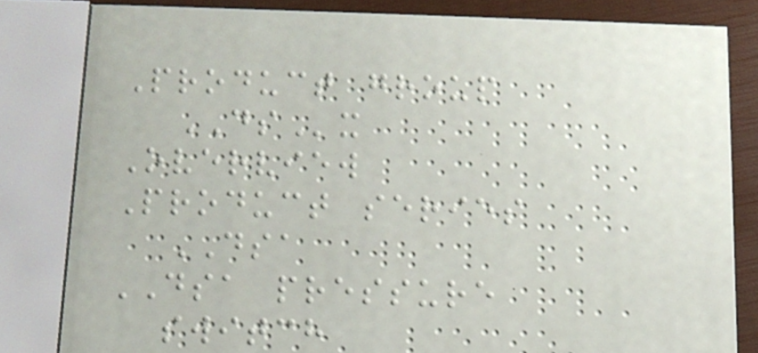Product group
DSx
Overview
Product series
DSA
DSA pressure
switch
